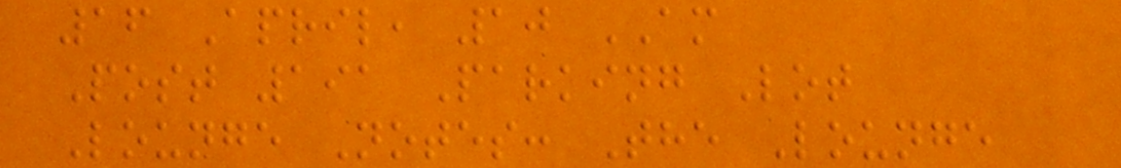16 April, 10 AM
Post 191 Parking Lot
Lounge Notes: The Lounge
